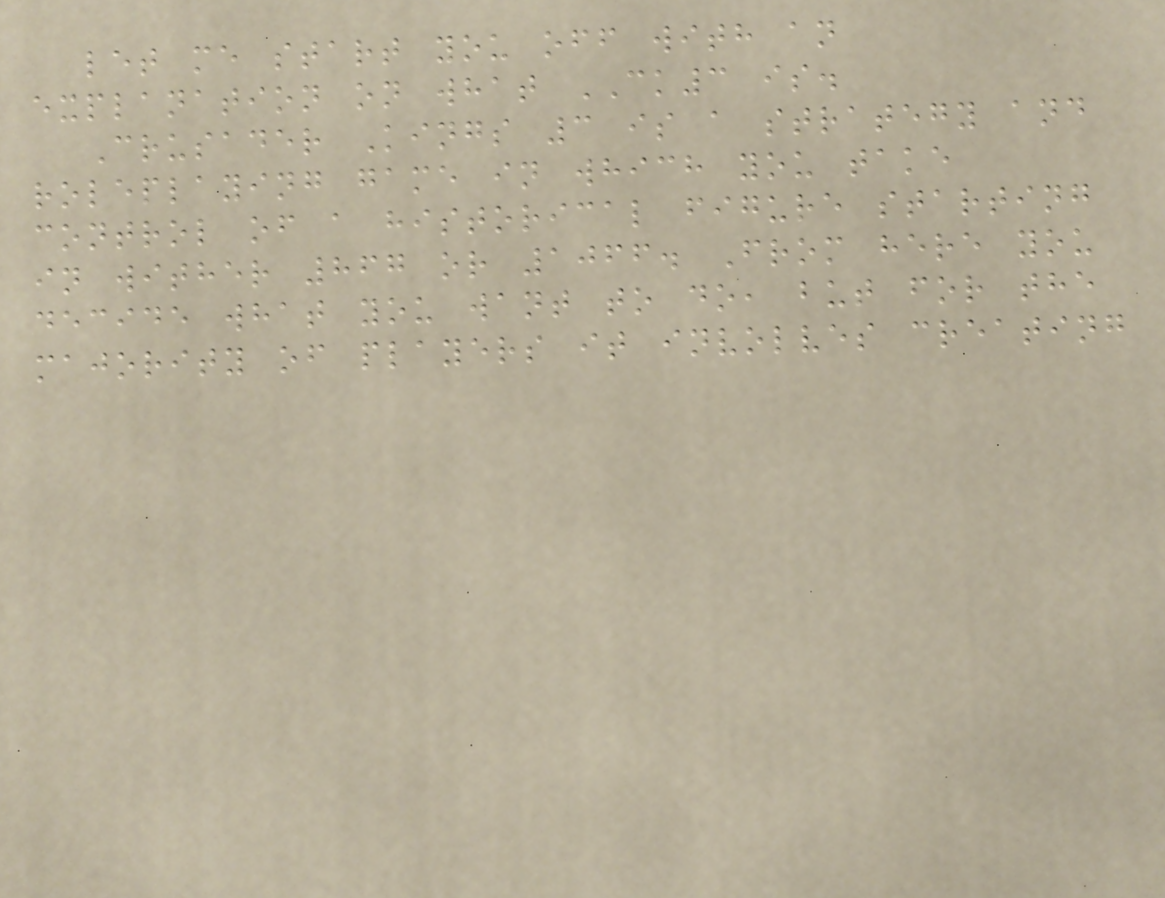let me start you off with an
explanation on what CK3 is.
Crusader Kings 3 is a strategy and
roleplaying game in which you take
control of a historical figure starting
in wither 867 or 1066. From here you
decide what you want to do, but for the
majority of players it involves creating
